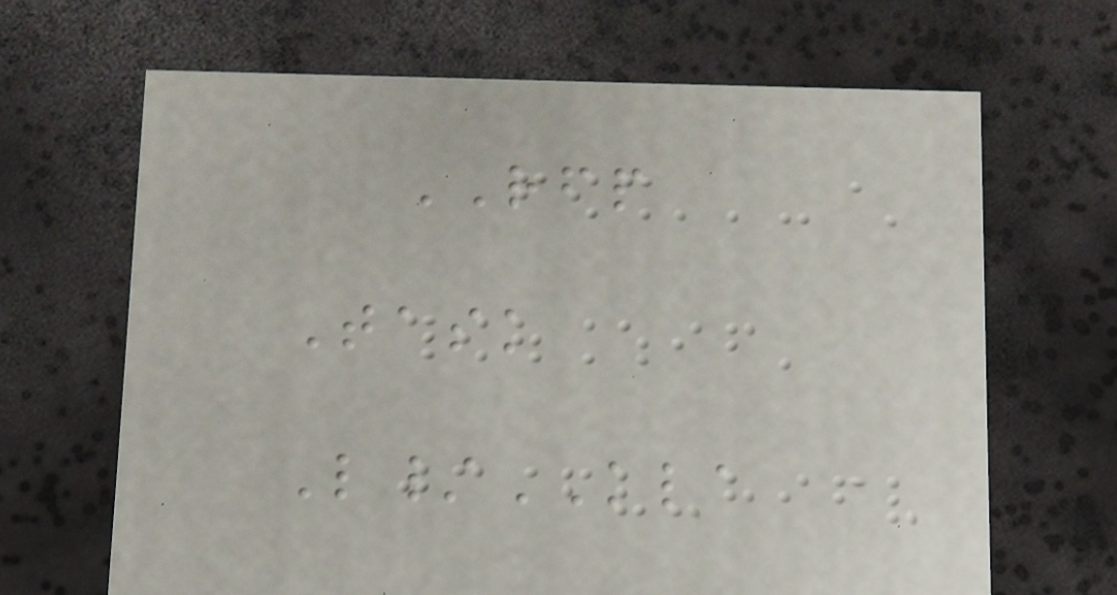RFP
Task
L/KLA
